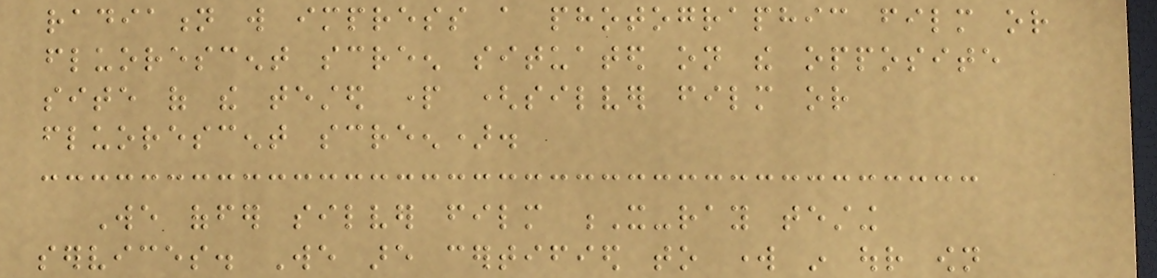radiation will impress a photographic film or
fluorescent screen situated on the opposite
site of the tested part (silver film or
fluorescent screen).
We offer silver film X-ray testing
services. We are certified to work in our own
